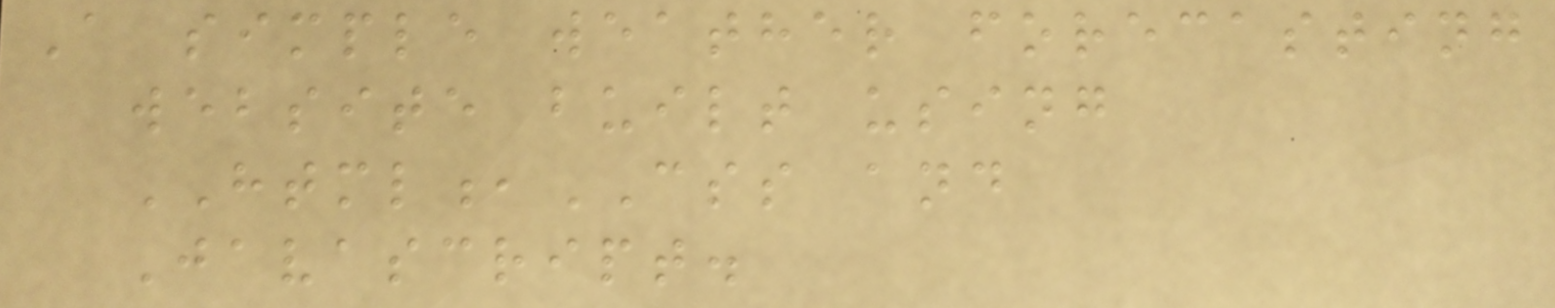A simple weather forecasting
website built using
HTML,CSS and
Javascript.
